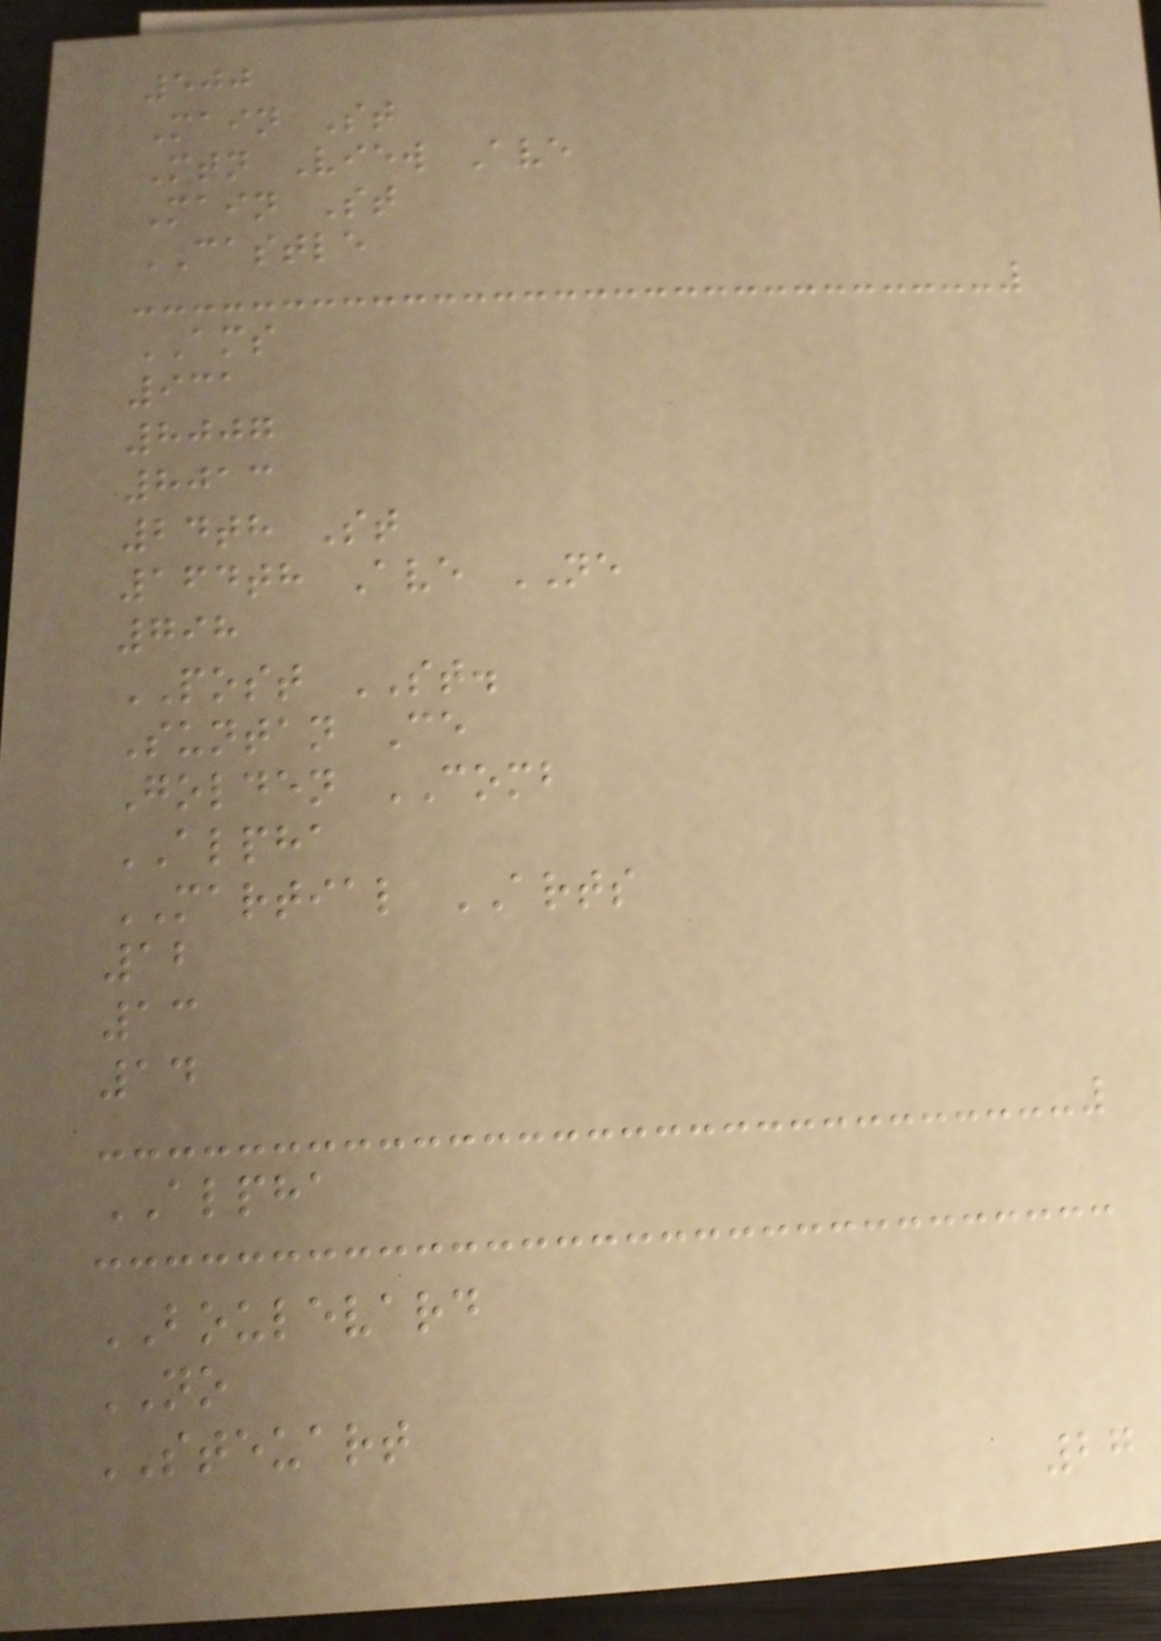500
Main St
Mtn View Ave
Main St
CASTLE
AMS
931
8007
8013
24th St
164th Ave NE
798
POST ST.
Suntan Ce
Golden COMB
ALPHA
MARTIAL ARTS
12
13
14
ALPHA
BOULEVARD
NO
STEUART
27
